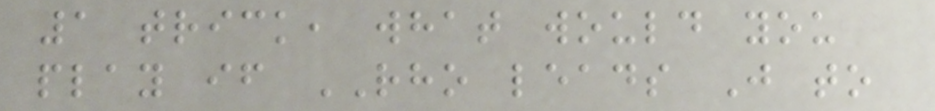1 trick, what would you
play if RHO leads J to
